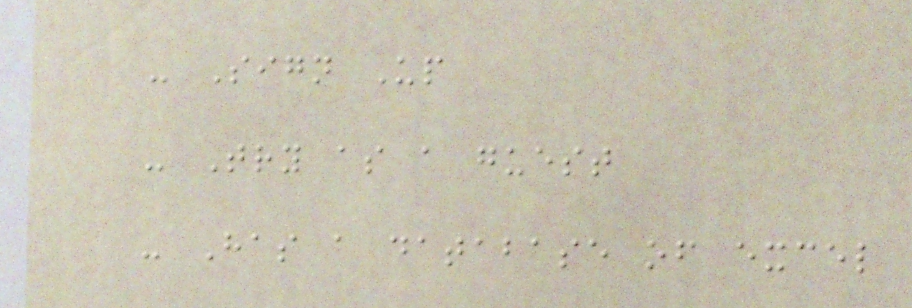- Sign Up
- Try as a guest
- Has a database of excel
